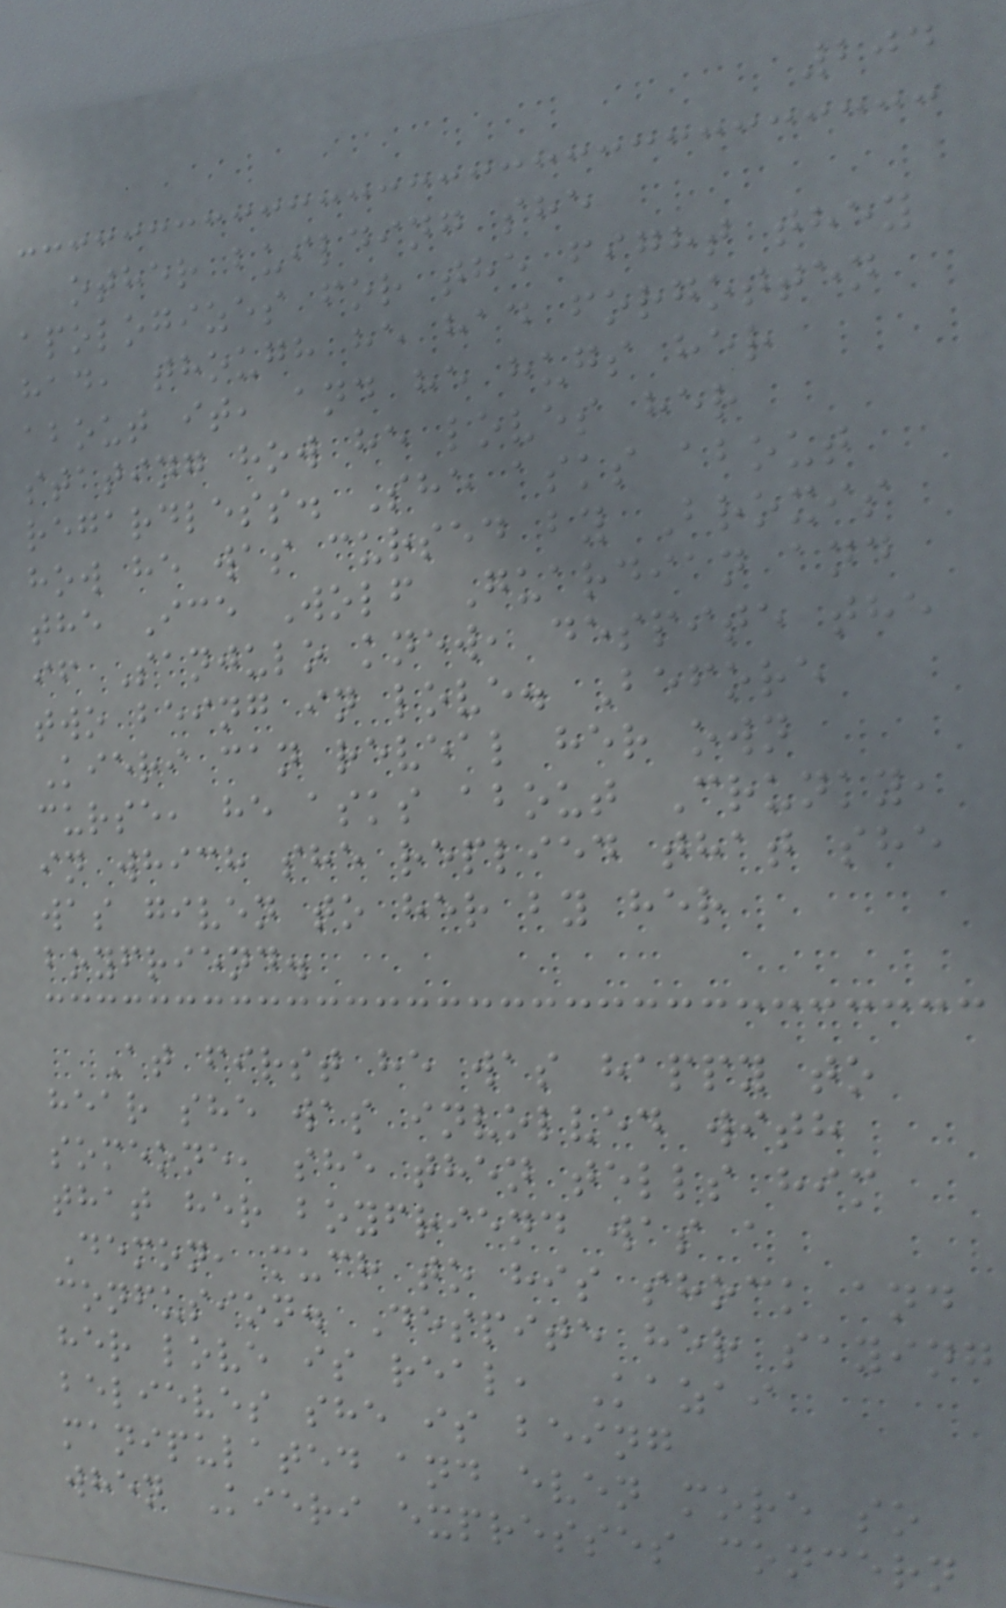204
other building she
apologizes for the fight they
had, though he had forgotten
about it, and he hugs her
stating how he loves her
regardless. She asks about
how he was cursed by Broxis
the Ice Wolf Guardian and
if Sanjulo knew, despite the
two being in love. Before
Kieri can reveal her own
curse, he asks about Crunky,
in which she replied that she
was given to her by her
boyfriend.
At first he was happy to
hear she was involved with
someone, she then tells him
that her boyfriend was a
Demon, much to his shock and
confusion. Despite her saying
her love is real, Kazai
believes she is being
manipulated and even more so
when Kieri expresses concern
